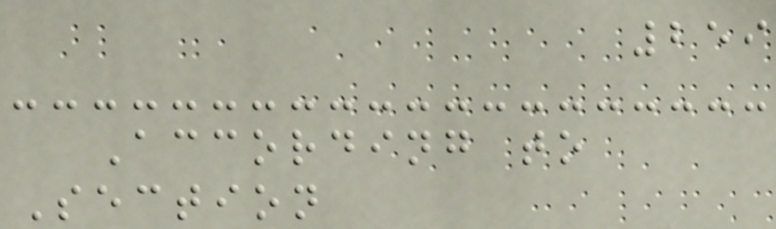259
According to
Section
